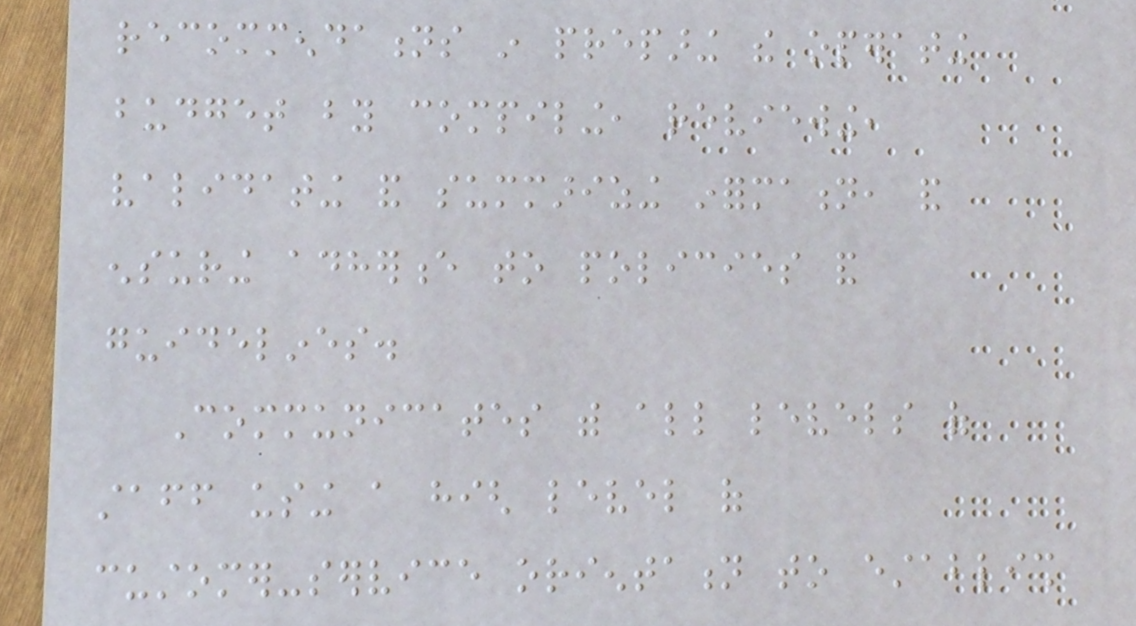recommendations in preparing the operating
budget by compiling, reviewing,
validating and summarizing information, and
ensuring adherence to policies and
guidelines.
Communicates with all levels of
staff using a high level of
customer-service orientation to establish
